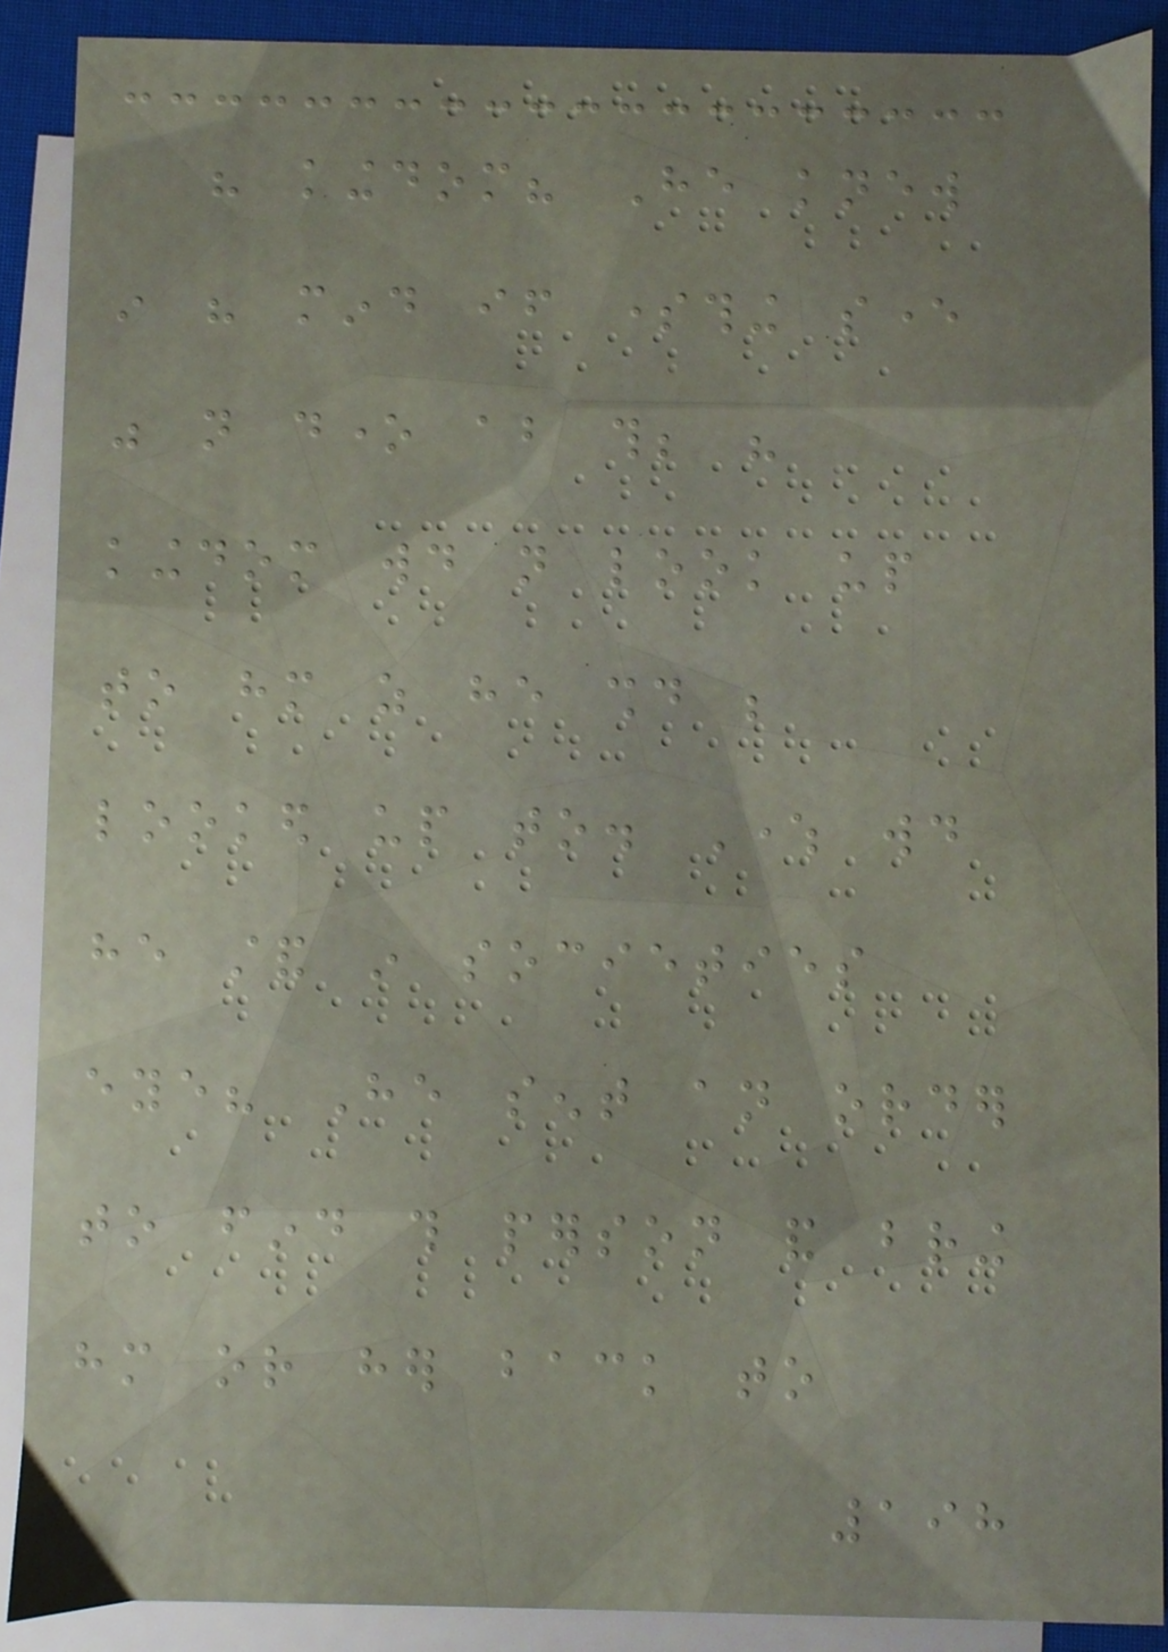his kingdom? He knew
in his mind if something sever
was not done about this; his
kingdom would not look up
to him as he should be
looked up to. Where would
he stand in societies
eye? He sent an order
to find this person and bring
him or her back to
198
